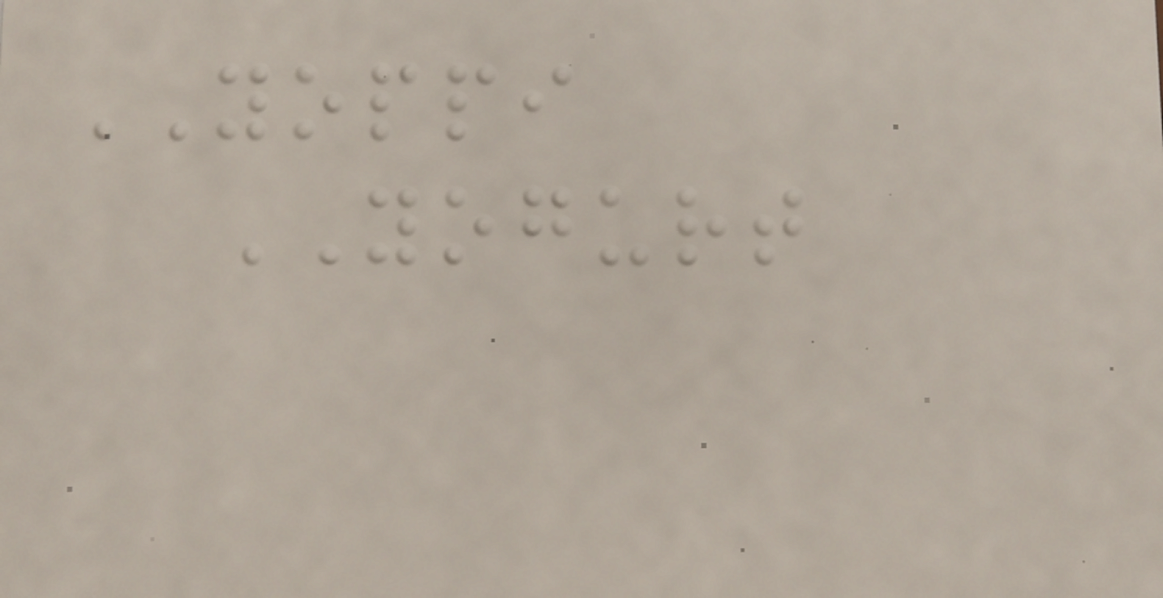YOPPI
YOGURT
